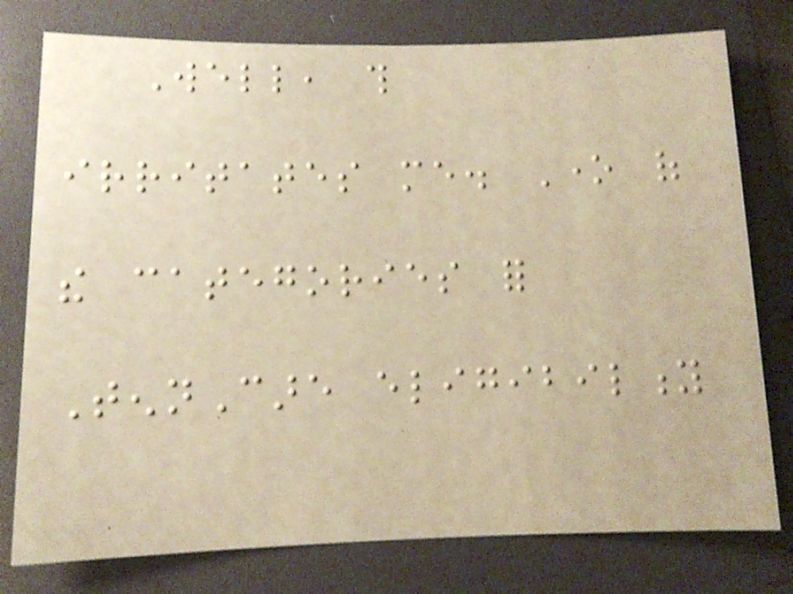Well, this
irritates me. One of
the categories for
TennCare eligibility
